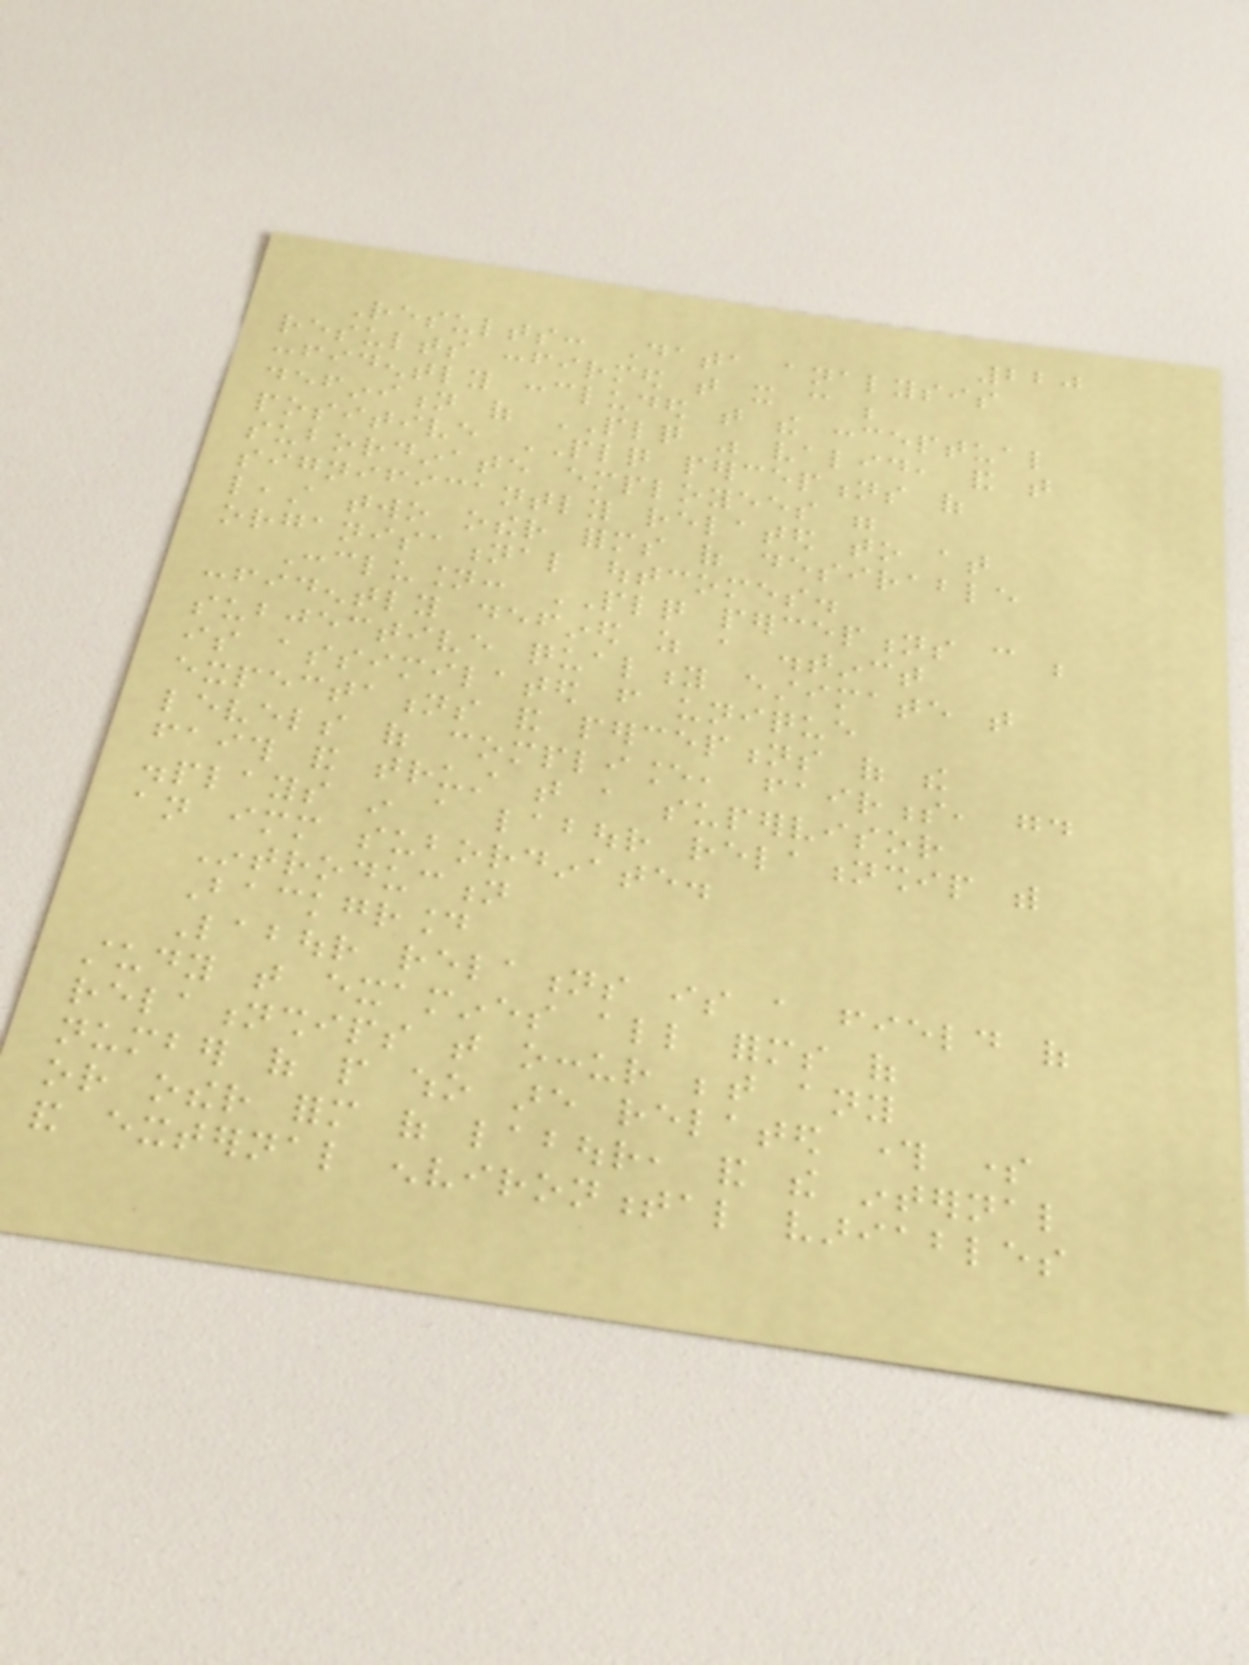220
Results: Data analysis
results confirmed that it can be
confidently concluded that the conceptual
definition of PLQ was valid, and that
positive PLQ perceptions of
subordinate employees were
significantly related to at
least two other forms of desirable
organisational outcomes.
Conclusion: PLQ perceptions can be
confidently defined as a distinct
subjective quality estimate that
is assimilated from unique
expectations and perceptions of the
levels of compliance, fairness, good
faith and trust that a supervisor
displays in a labour relationship with
an immediate subordinate.
Introduction
Background
Labour relations is a field of
study that examines all forms of
relationships that occur between any
number of people who are related through some
or other form of labour, and the internal
and external environmental variables
